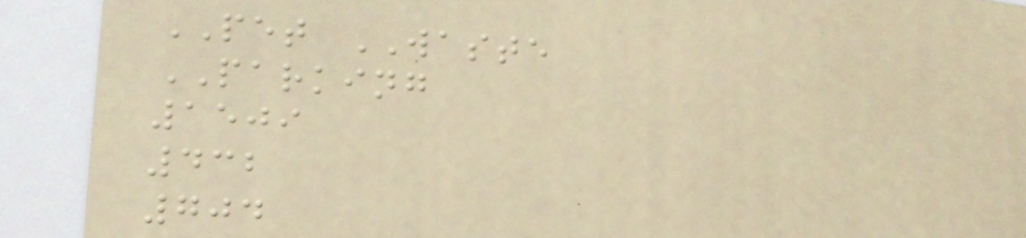PET WASTE
PARKING
1509
432
704
